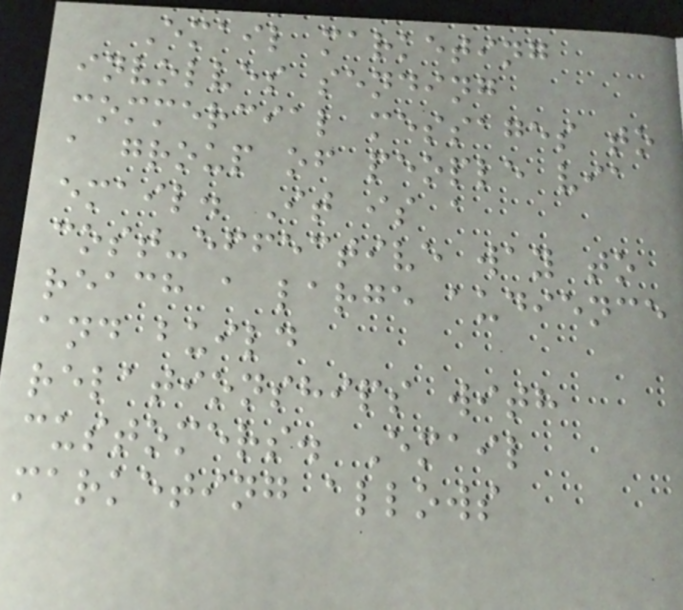Email marketing
involves sending
commercial messages to
a group of people via
email. It is a
cost-effective way to
reach a large audience
and build
relationships with
customers. Email
marketing allows
